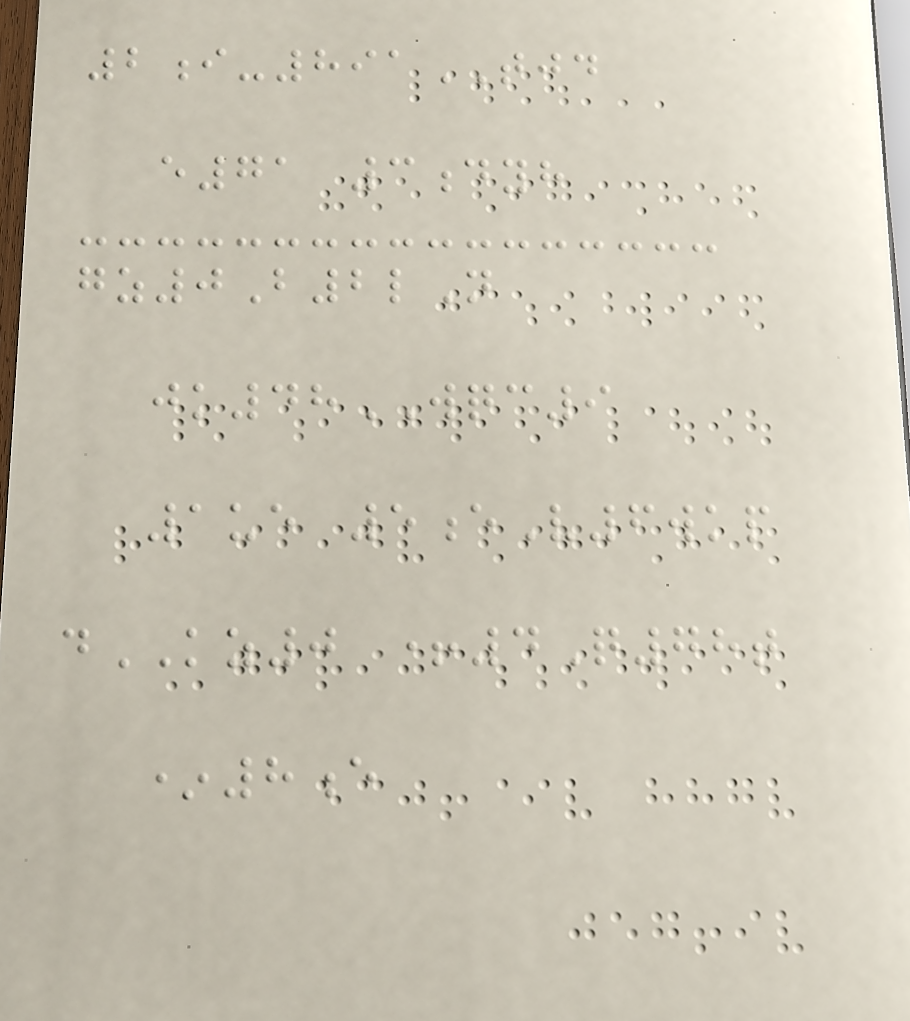2i-891TJD
e71 3dyh
gz0B2lN
jk48WQC9
1ue 5eV6wkp
dKZ0 +4Q78t
*8e
